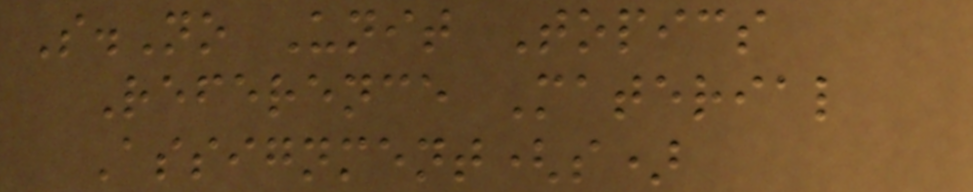S.No Unit Topics
Reference Material
Assignment(s)
